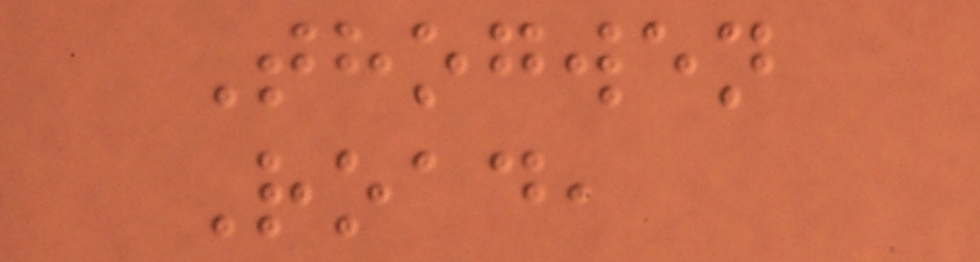Thogwen
Road,
